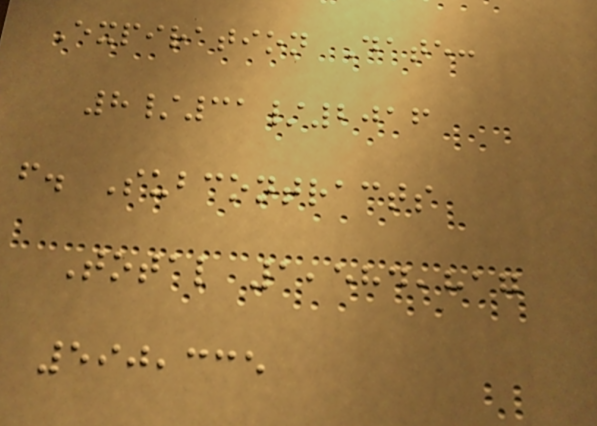Expiration Date:
8/31/2016
f. Subcontracts
Total 1,584,817
590,335
